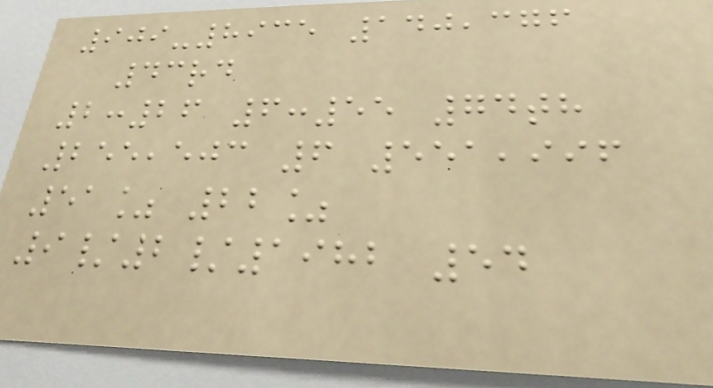909-8935 140,376
43rd
2:26 6:55 74th
255,503 6 551,996
51% 22%
9/2/1982 54
